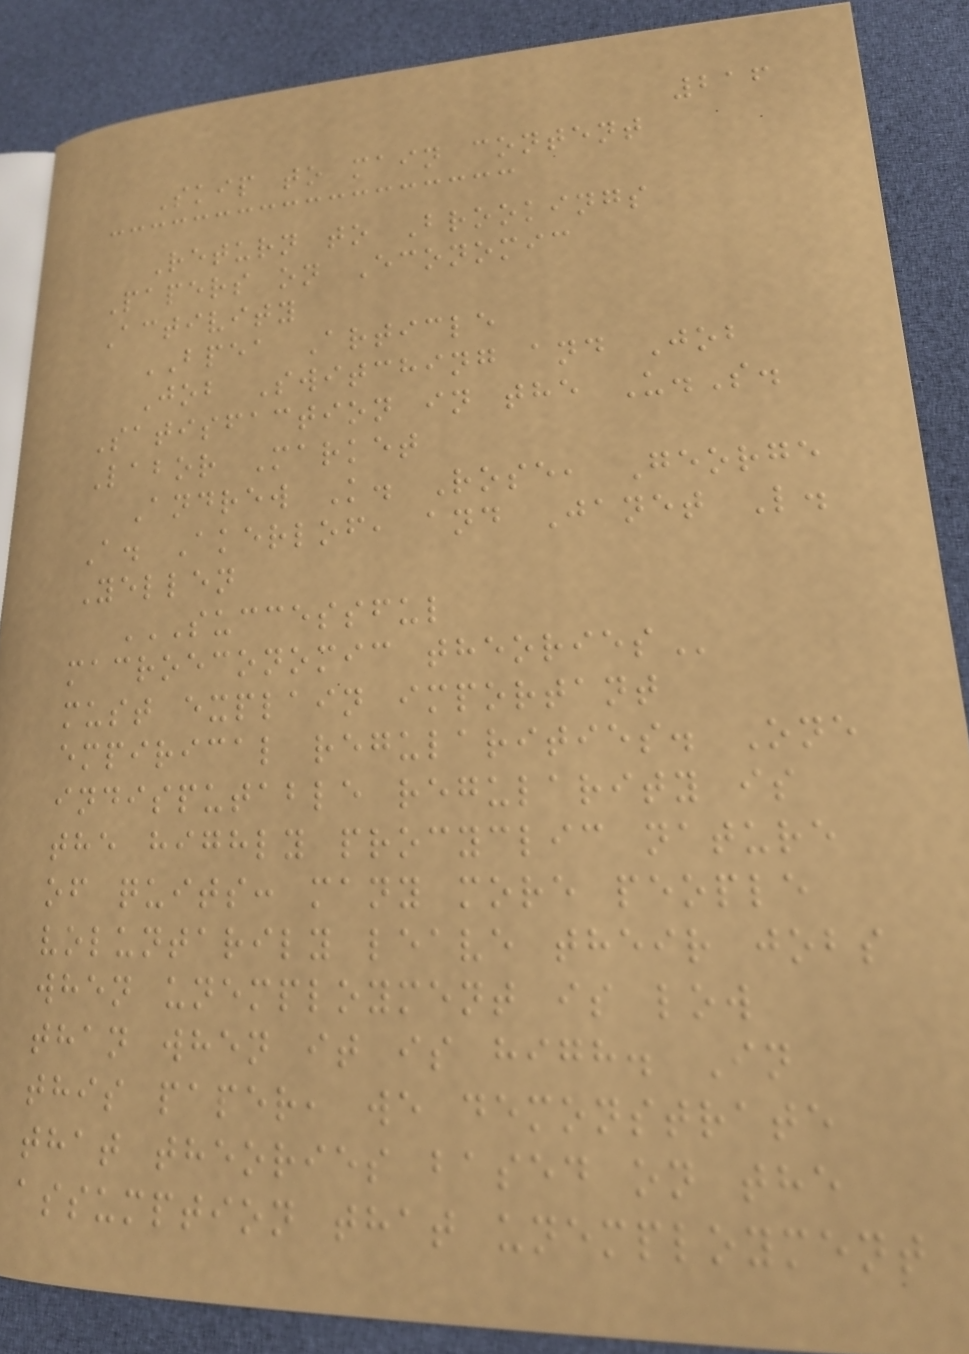216
Skip to main content
Return to Brookings
Papers on Economic
Activity
BPEA Article
Job Switching and Job
Satisfaction in the U.S.
Labor Market
Andrew K. Rose, George
A. Akerlof, and Janet L.
Yellen
SUCCESSFUL
MACROECONOMIC THEORIES
must explain important
empirical regularities. One
indisputable regularity is
the highly procyclic nature
of quits: many more people
voluntarily leave their jobs
when unemployment is low
than when it is high. In
this paper, we demonstrate
that theories based on the
assumption that unemployment
